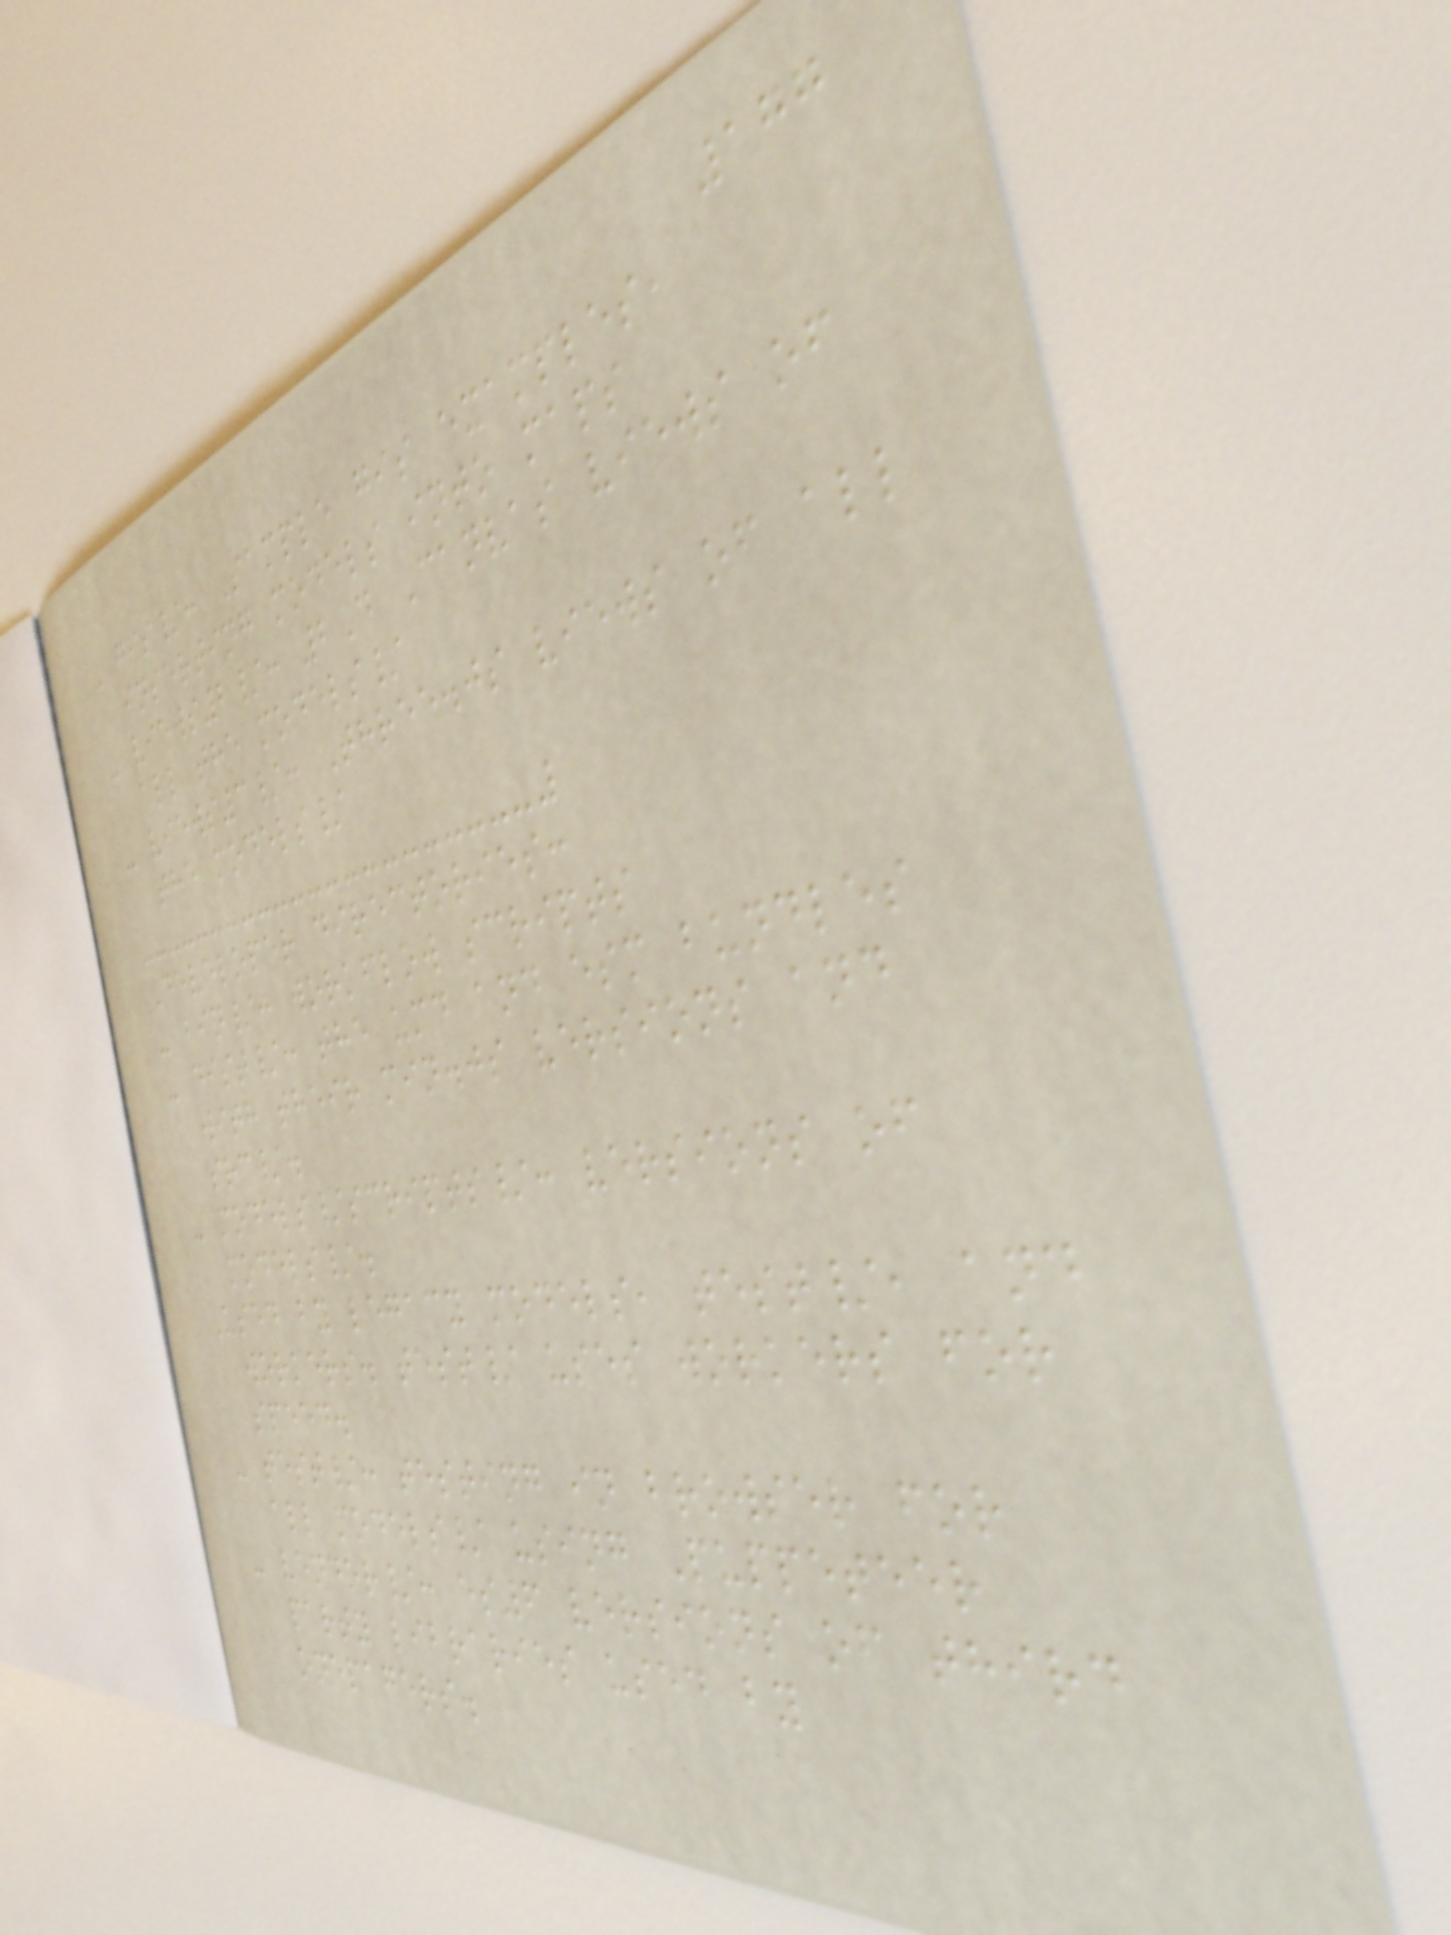177
- gis/: Sample gis examples,
inserting models into maps
- views2/: 2D Canvas views of
all the models/
- views3/: Three.js views of all
the models/
Developer directories:
- bin/: workflow scripts
- dist/: the umd and esm bundles
with their min.js versions and
src/.
- models/scripts/: versions of
models/.
Used by legacy models, test/, and
workers. test/ uses workers for
speed.
- test/: testing in browser for
all models/ using Puppeteer
- vendor/: es6 versions of third
party libraries used by
onepagers.
